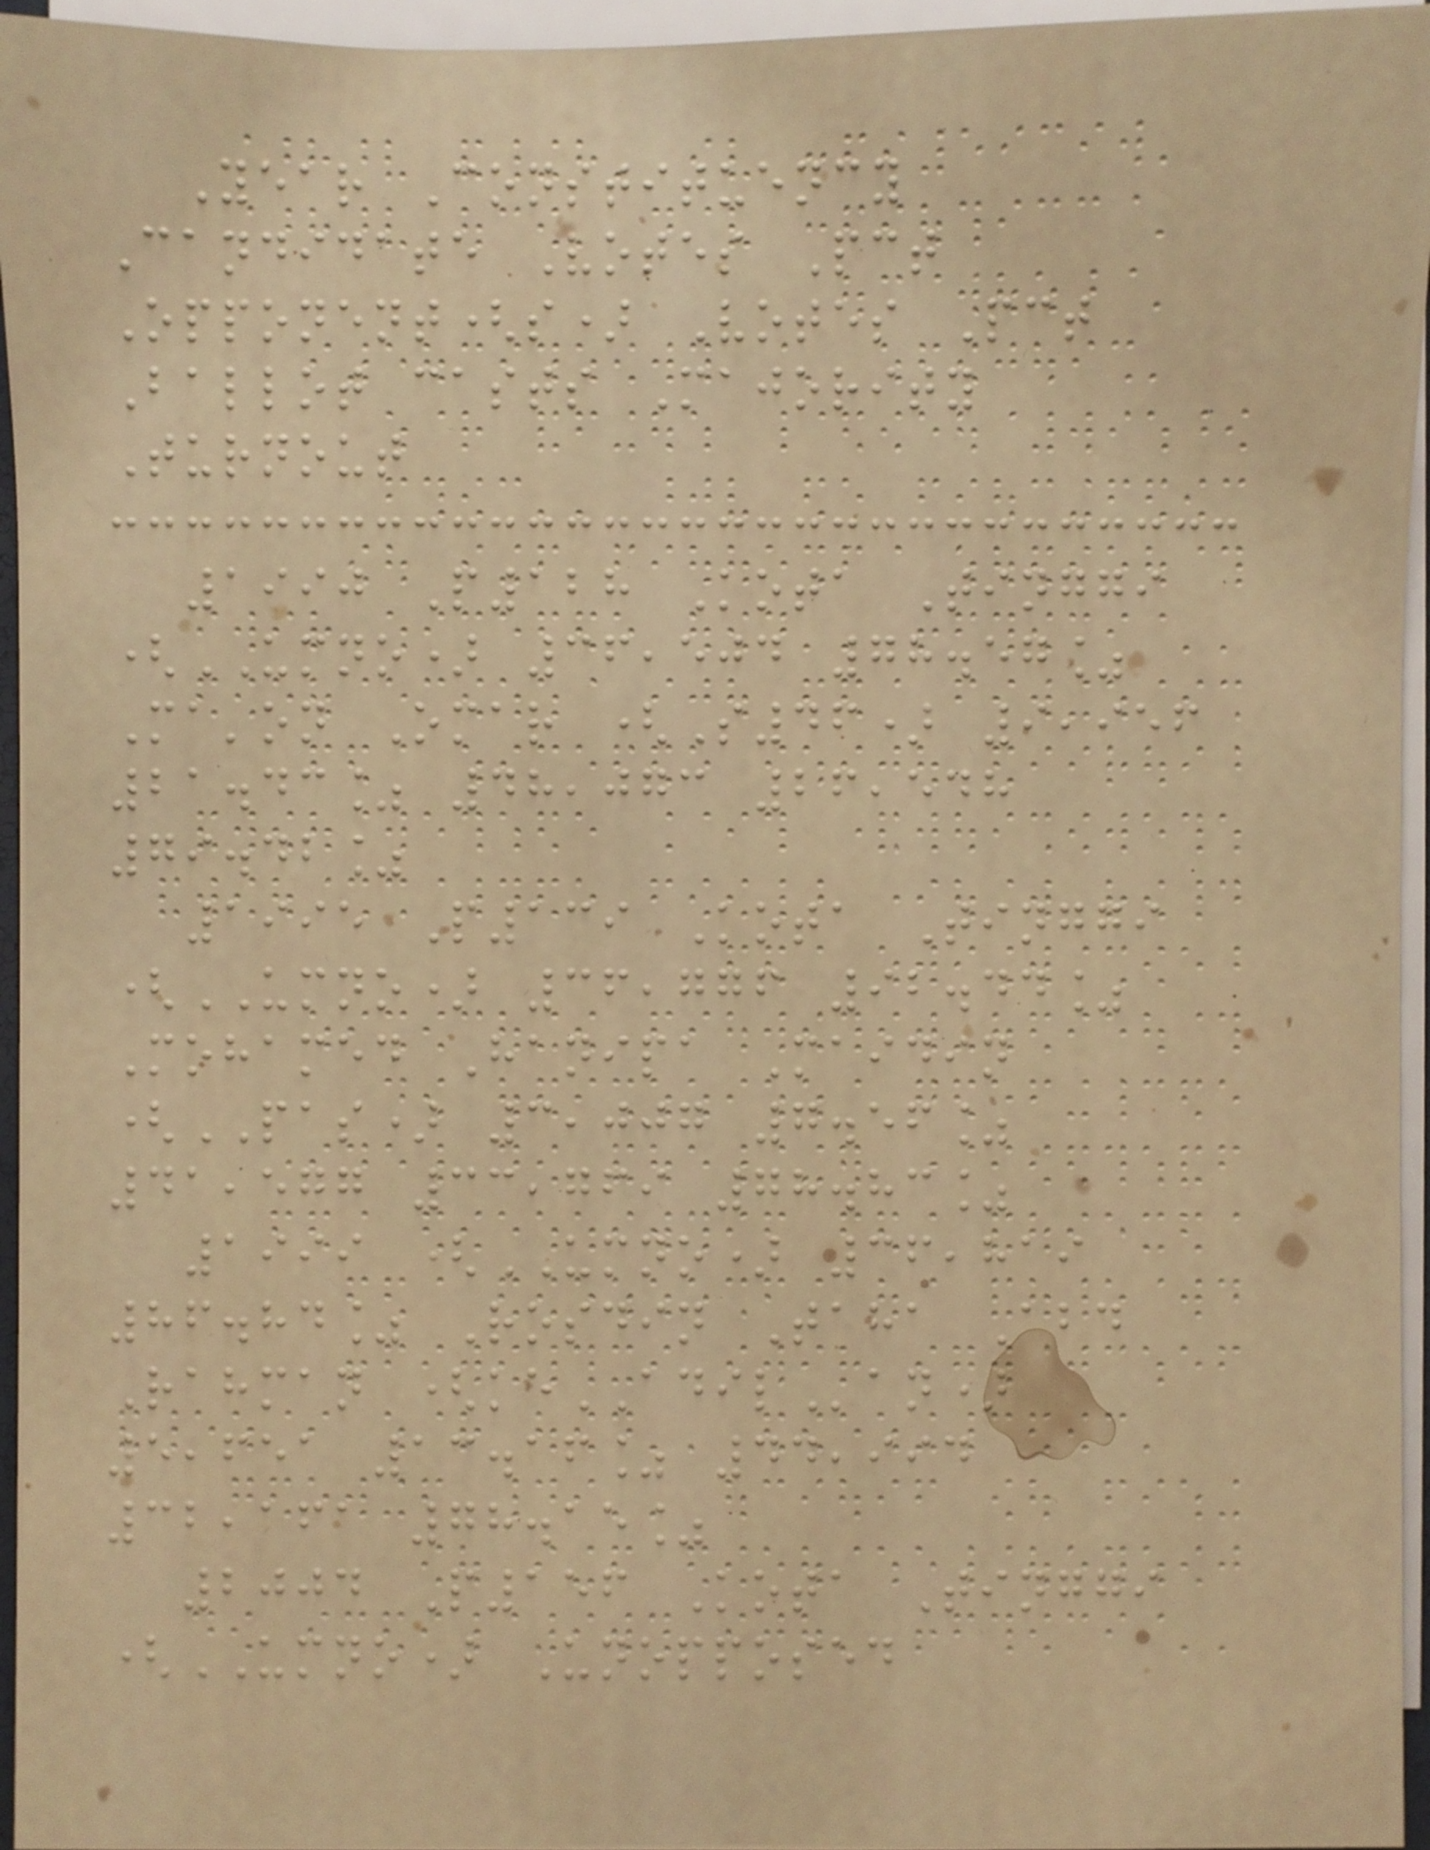Year Constituency
Candidate Votes Pct
Opponent(s) Votes Pct
Ballot casts Majority
Turnout
1990 P128 Kota Tinggi
(UMNO) 36,504 78.57%
Ma'on Omar (S46) 9,956
21.43% 48,073 26,548
79.42%
1995 P139 Kota Tinggi
(UMNO) 36,776 92.44%
Mohamed Hanipa Maidin
(PAS) 3,007 7.56%
41,577 33,769 78.83%
1999 (UMNO) 36,819
86.84% Rosdin Taha Abd
Rahman (keADILan)
5,651 13.16% 44,994
32,161 78.15%
2004 P156 Kota Tinggi
(UMNO) Unopposed
